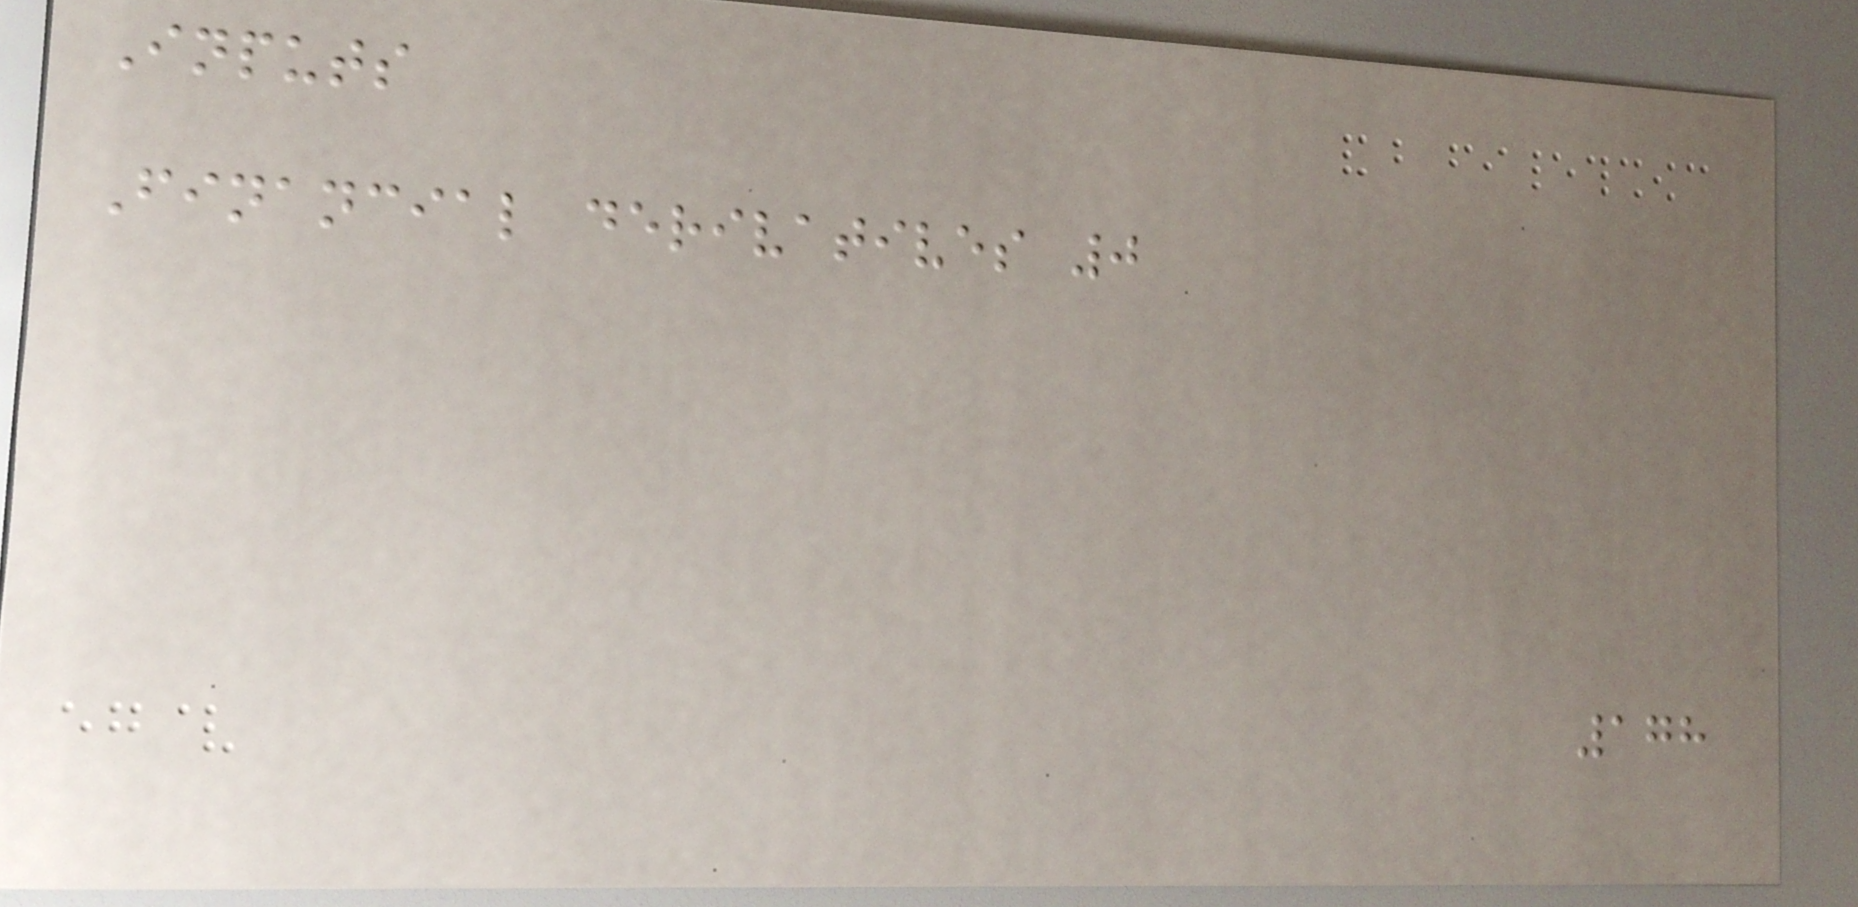Inputs
Financial derivatives 0
178
